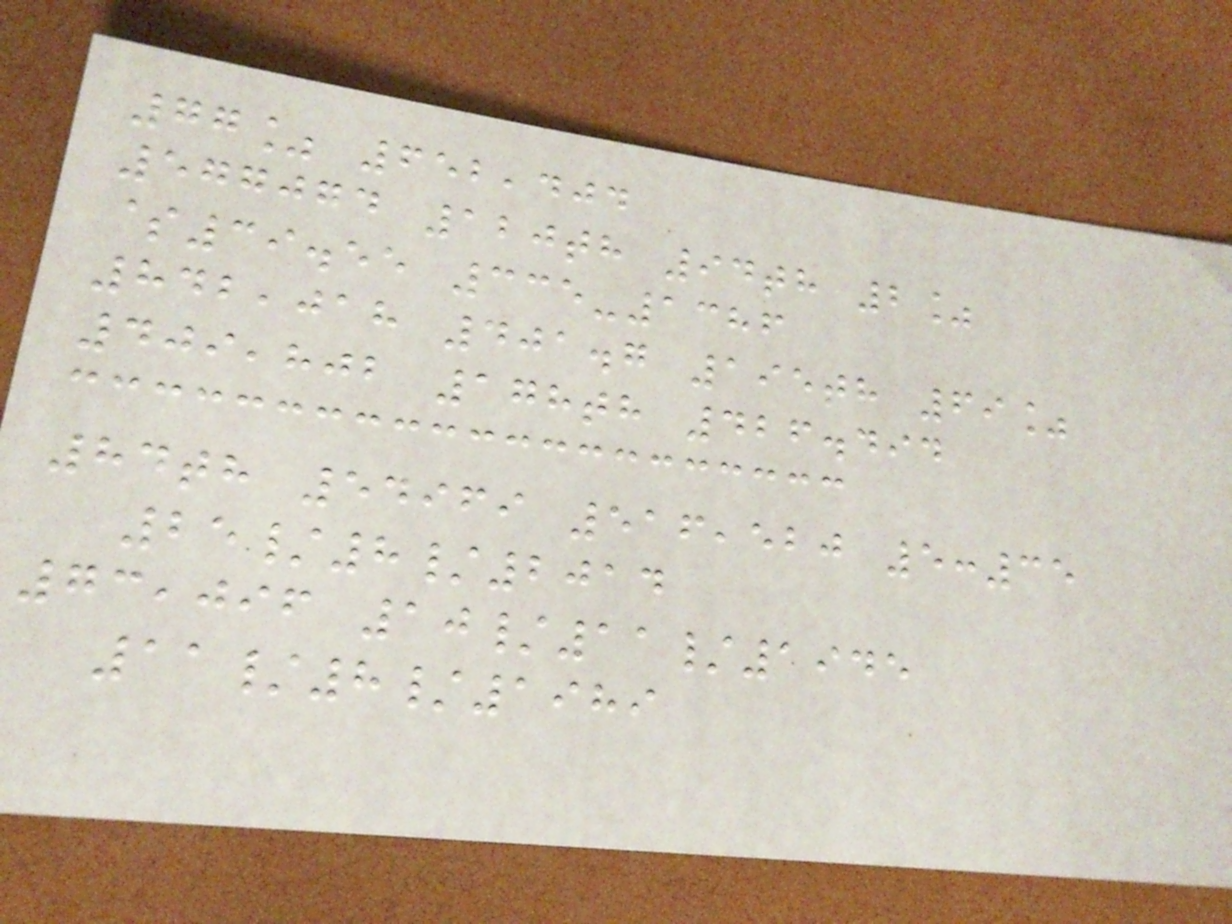77% 652,404
577074 120th 94th 2%
$39.55 335-1386
842,018 401.7 195th 69%
409,802 178th 426.494
84th 54969 516,520 5:35
25/8/2014
73,096 10/11/1945
11/8/1989
